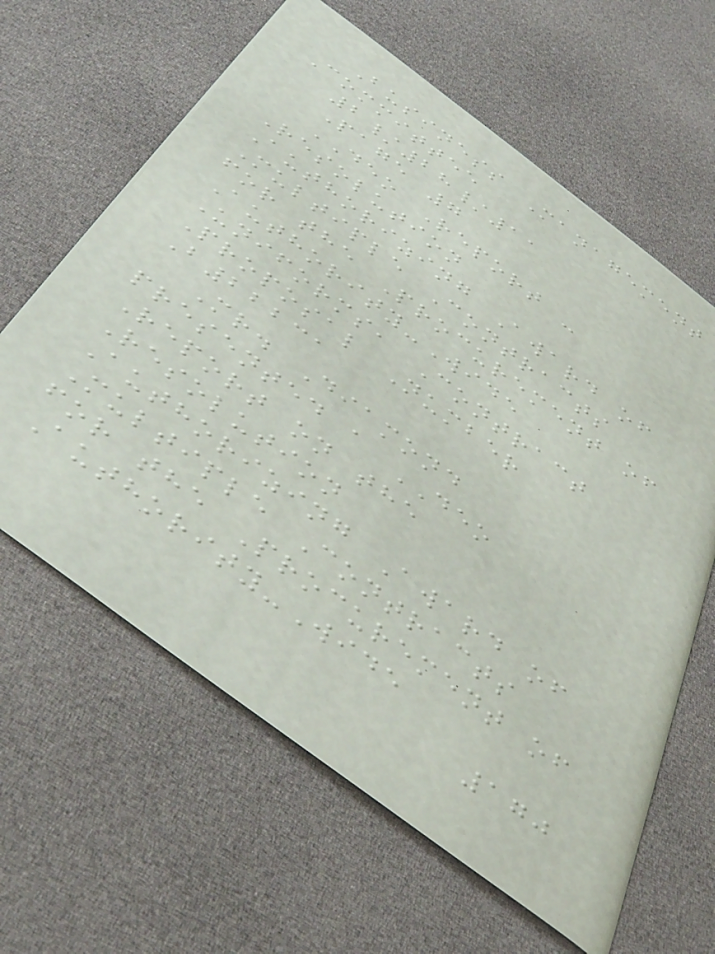Business Management
Committee
2/28/11
Page 7
DEO Report -
Resolution
Authorizing Award of
Multiple Contracts
for the Procurement of
Authority-Wide
Uniforms, Contract
Proposal Number
B22231
Mr. Diamond
presented a DEO
Report on the
Resolution
Authorizing Award of
Multiple Contracts
for the Procurement of
Authority-Wide
170
